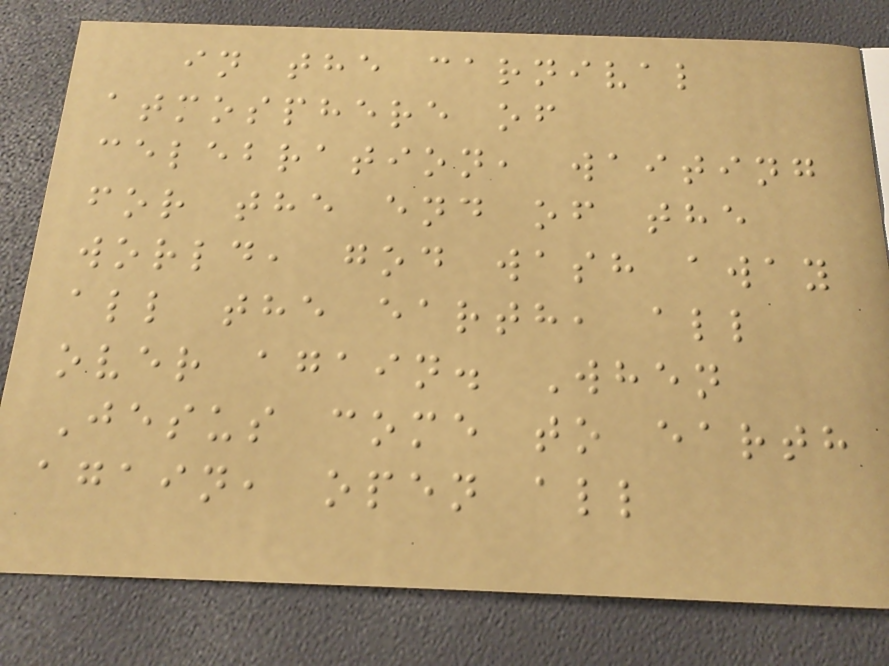in the carnival
atmosphere of
celebration, waiting
for the end of the
world, god wash away
all the earth, all
over again. When
Jesus come to earth
again, open all
